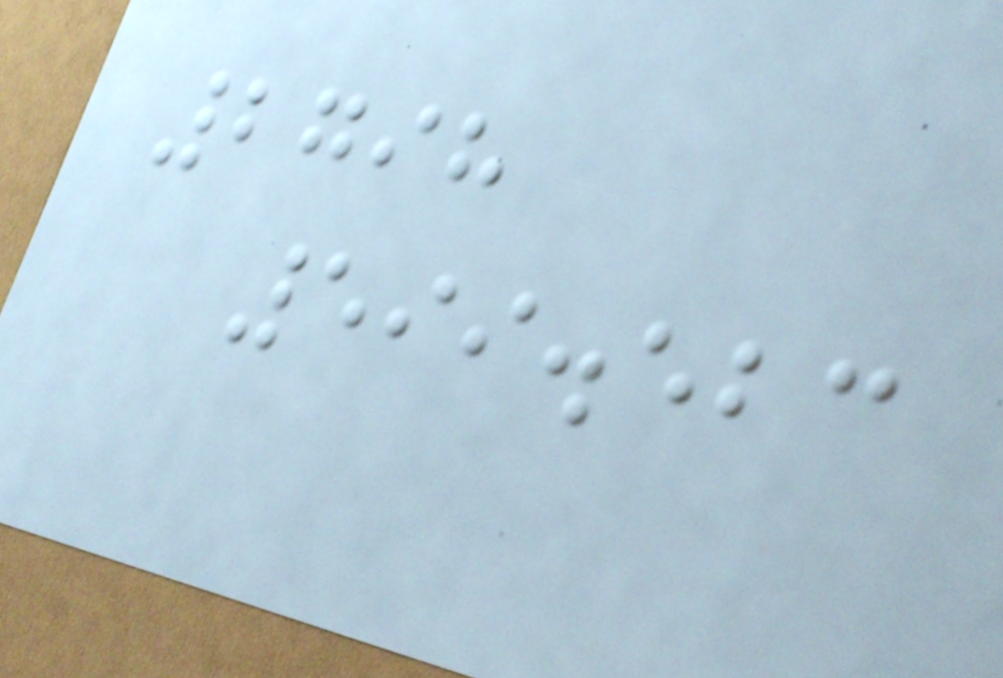2798
599.523
